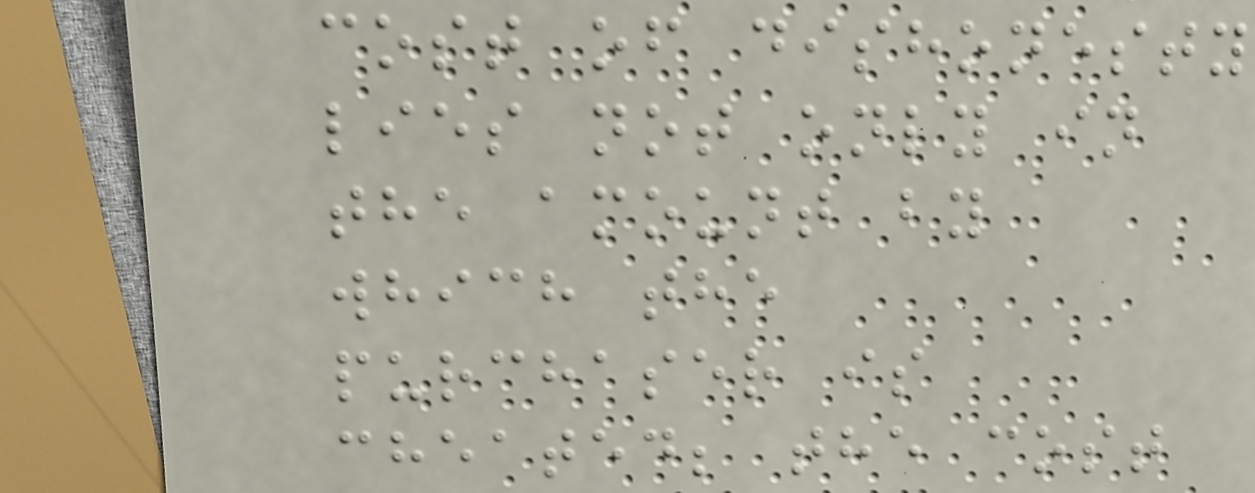cost of dishonesty
lies not only in
the amount by
which the
purchaser is
cheated; the cost
